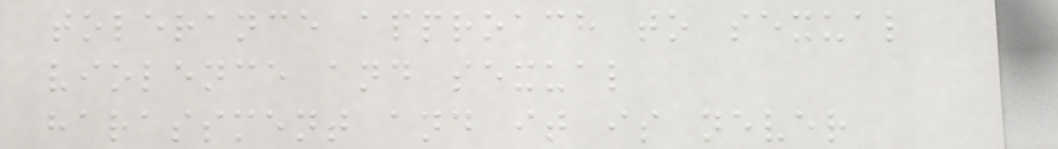tolerance approach to sexual
violence and sexual
harassment and it is never
